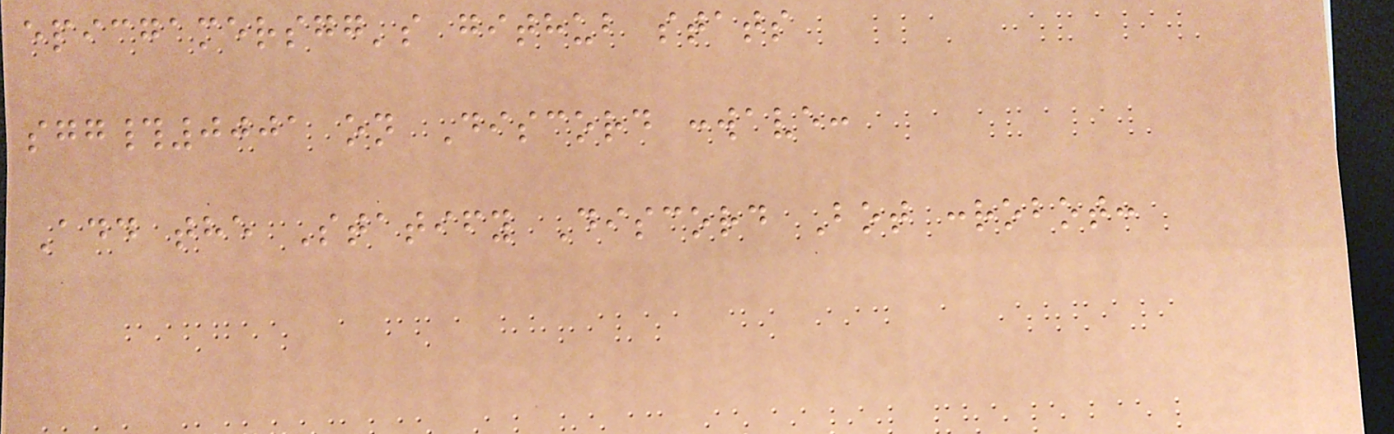epicgamersgg's github stats
sgg#0001 on Discord :wave:
Add the Statify Discord Bot :robot:
